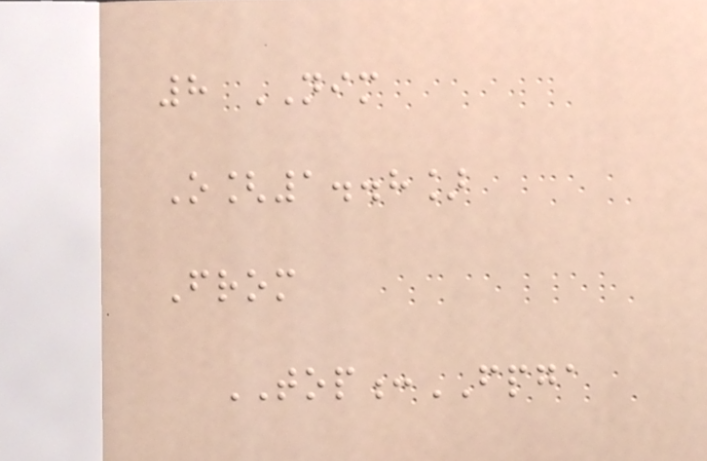8 NIM
O[1..8]
From
TOP:FPGA
